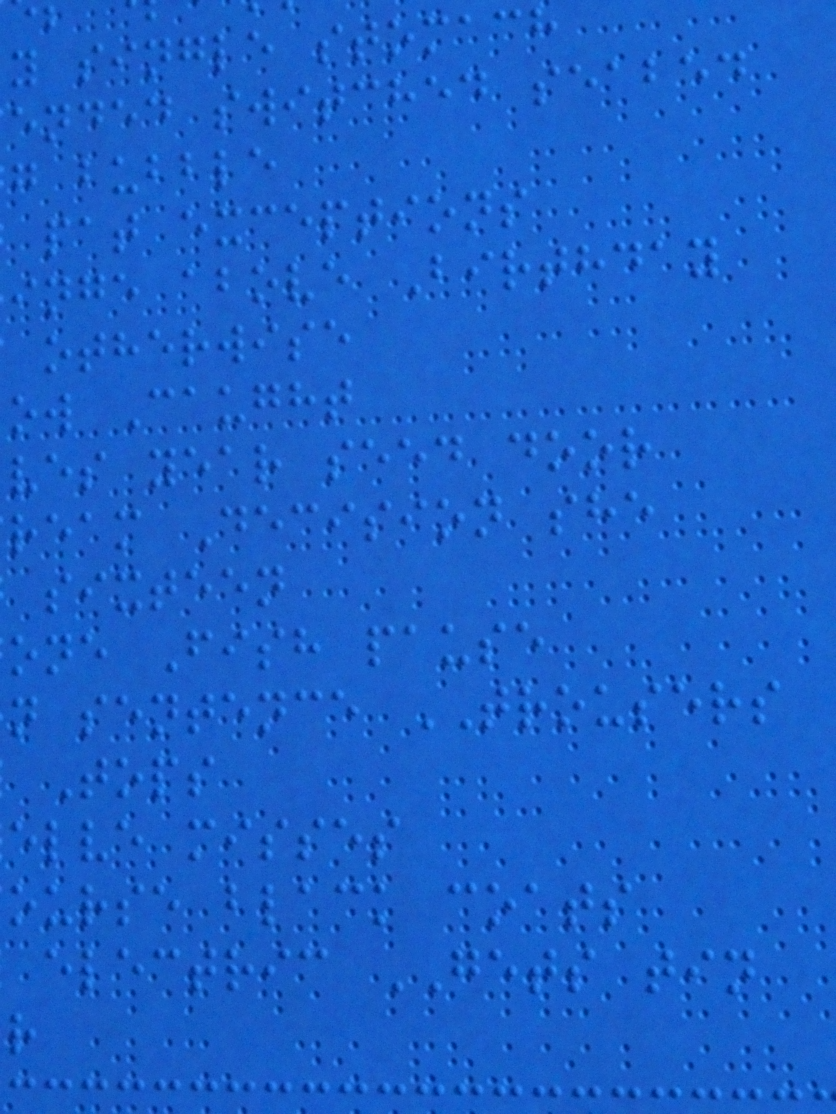y single stomach
ended switched seabed
g bubble
pat exceptions
inge above Birthday
otherwise
ow Caught
ves year seed door
ream Decision she
sixteen
one Fish pause
n sentence TROUSERS
Tops
elve misses
ourse black coats
electric GETS tin
